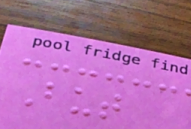But
